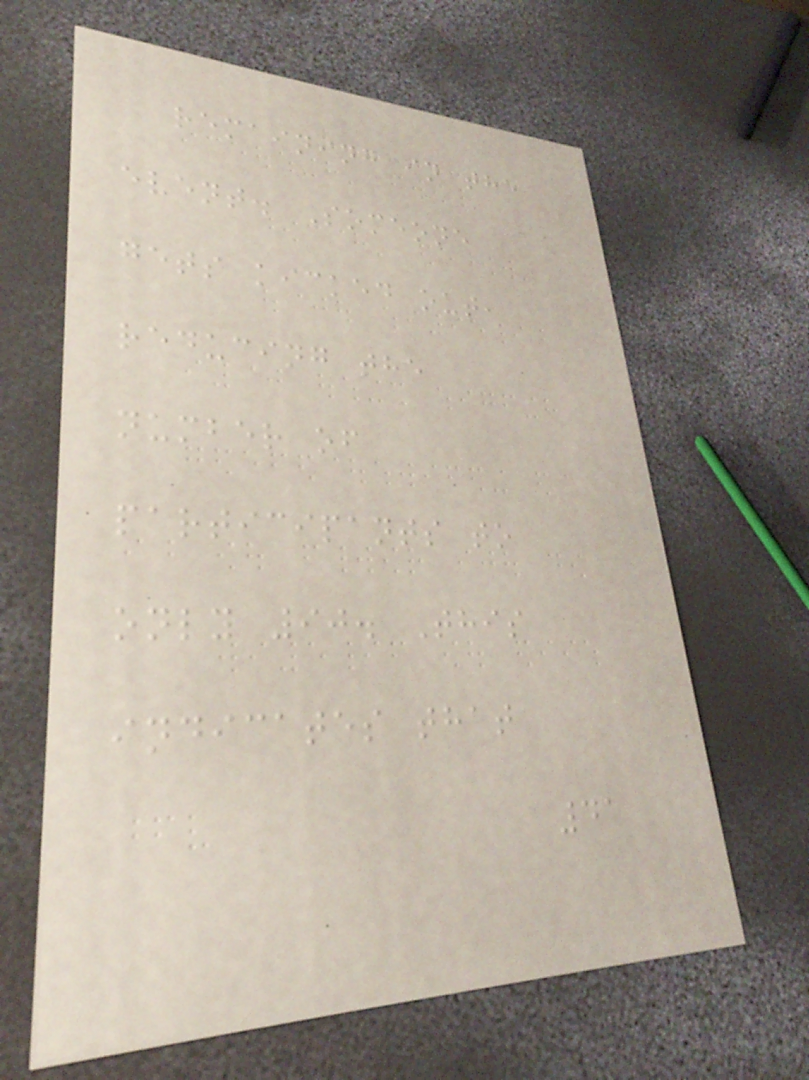remaining in the
event. Someone
gets kicked out,
reducing the
number of
participants to
only 90. This
indicates that
41
